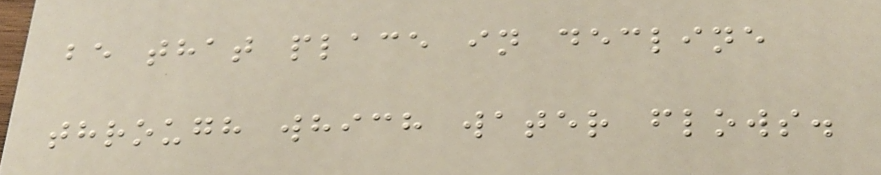be that place in decline
through which water flows.
